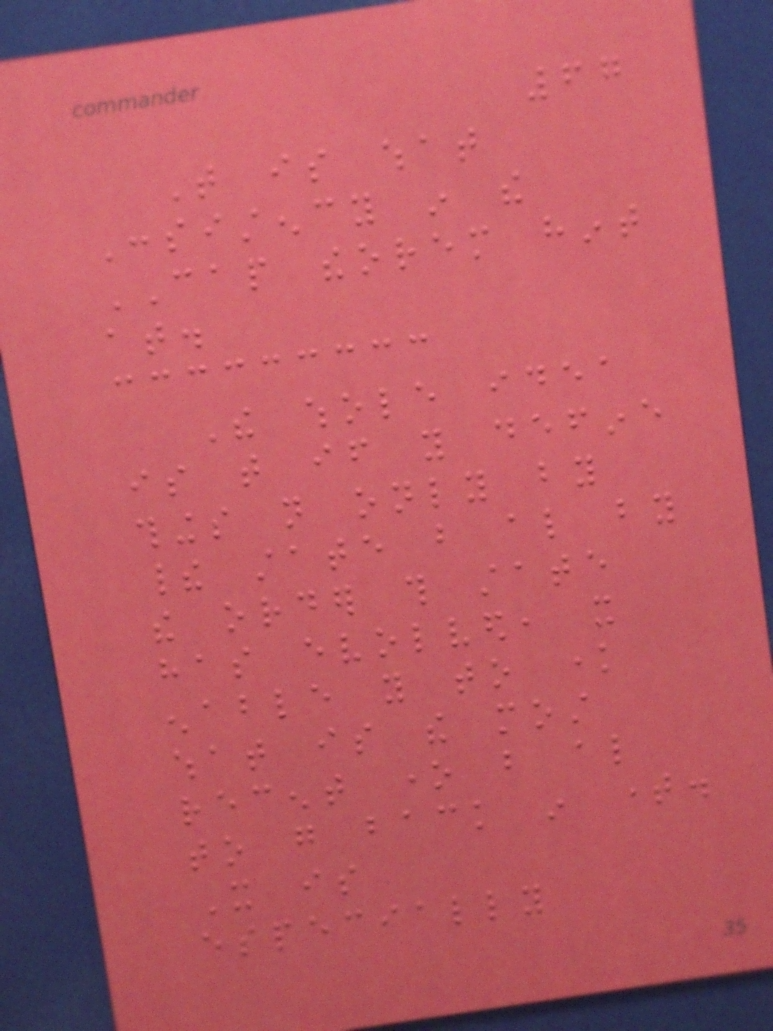67
That is what
Consistency in the
CAP theorem hint
at.
The whole idea
is that if you define
things not only by
their state but also by
the order this state
has evolved, it
enable you to know
what is the most
recent one but also
to go back in time.
It is
especially
